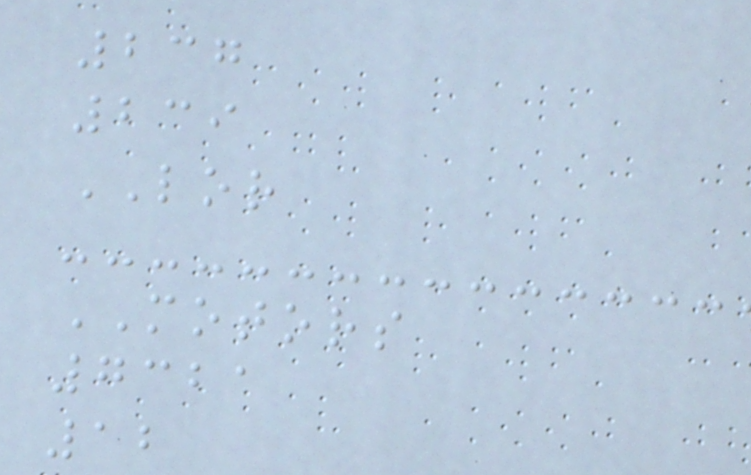237
239
LOR
MOTORS
7321
12
